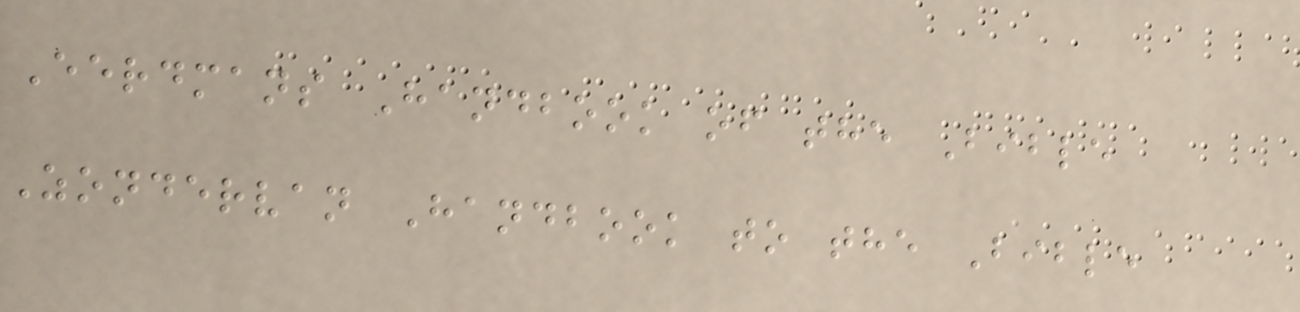Eerdmans Handbook of the Bible
Zondervan Handbook to the Bible
